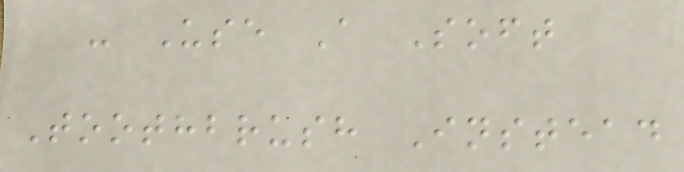- Use A Soft
Toothbrush Instead
